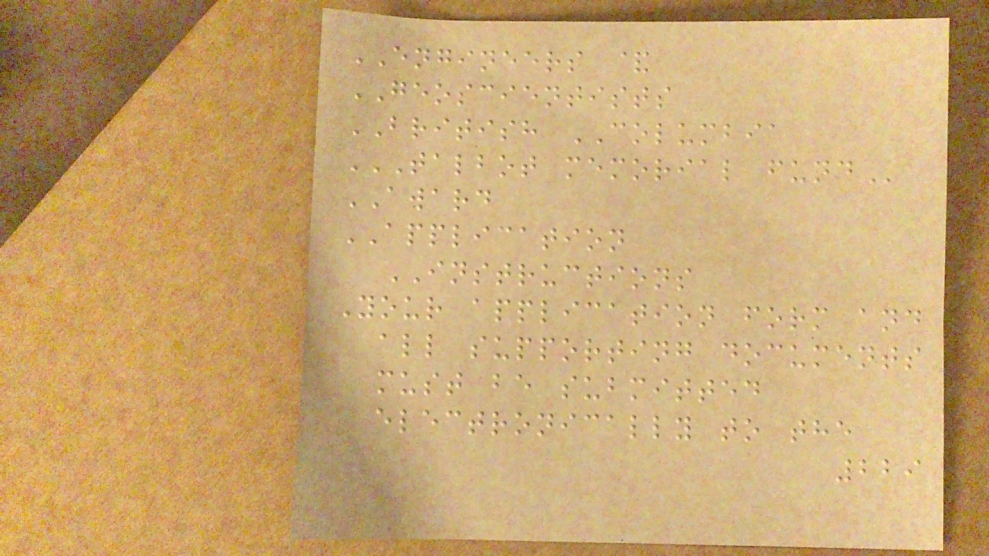ENGINEERS &
GEOSCIENTISTS
BRITISH COLUMBIA
TALBOT MEMORIAL FUND
AWARD
APPLICATION
INSTRUCTIONS
Your application form and
all supporting documents
must be submitted
electronically to the
229
